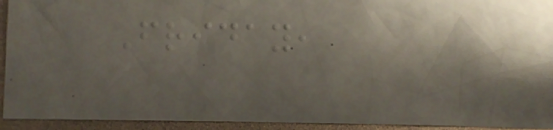Friday,
